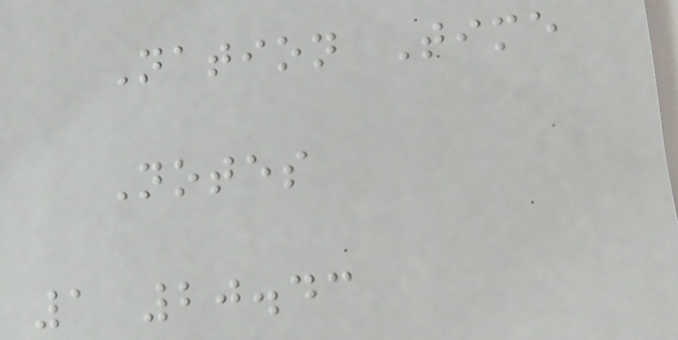Nation Time
Notes
1 20.43
